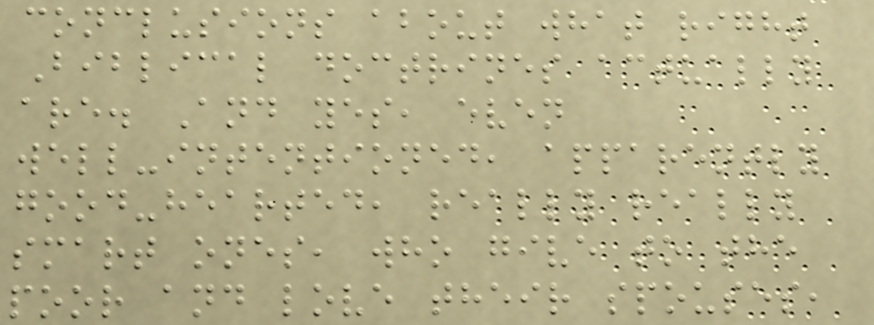conclusions about what right
Biblical doctrines actually
are. And yes, even
well-intentioned, apparently
good-hearted, really really
smart ones, who give to the
poor and love their spouses,
